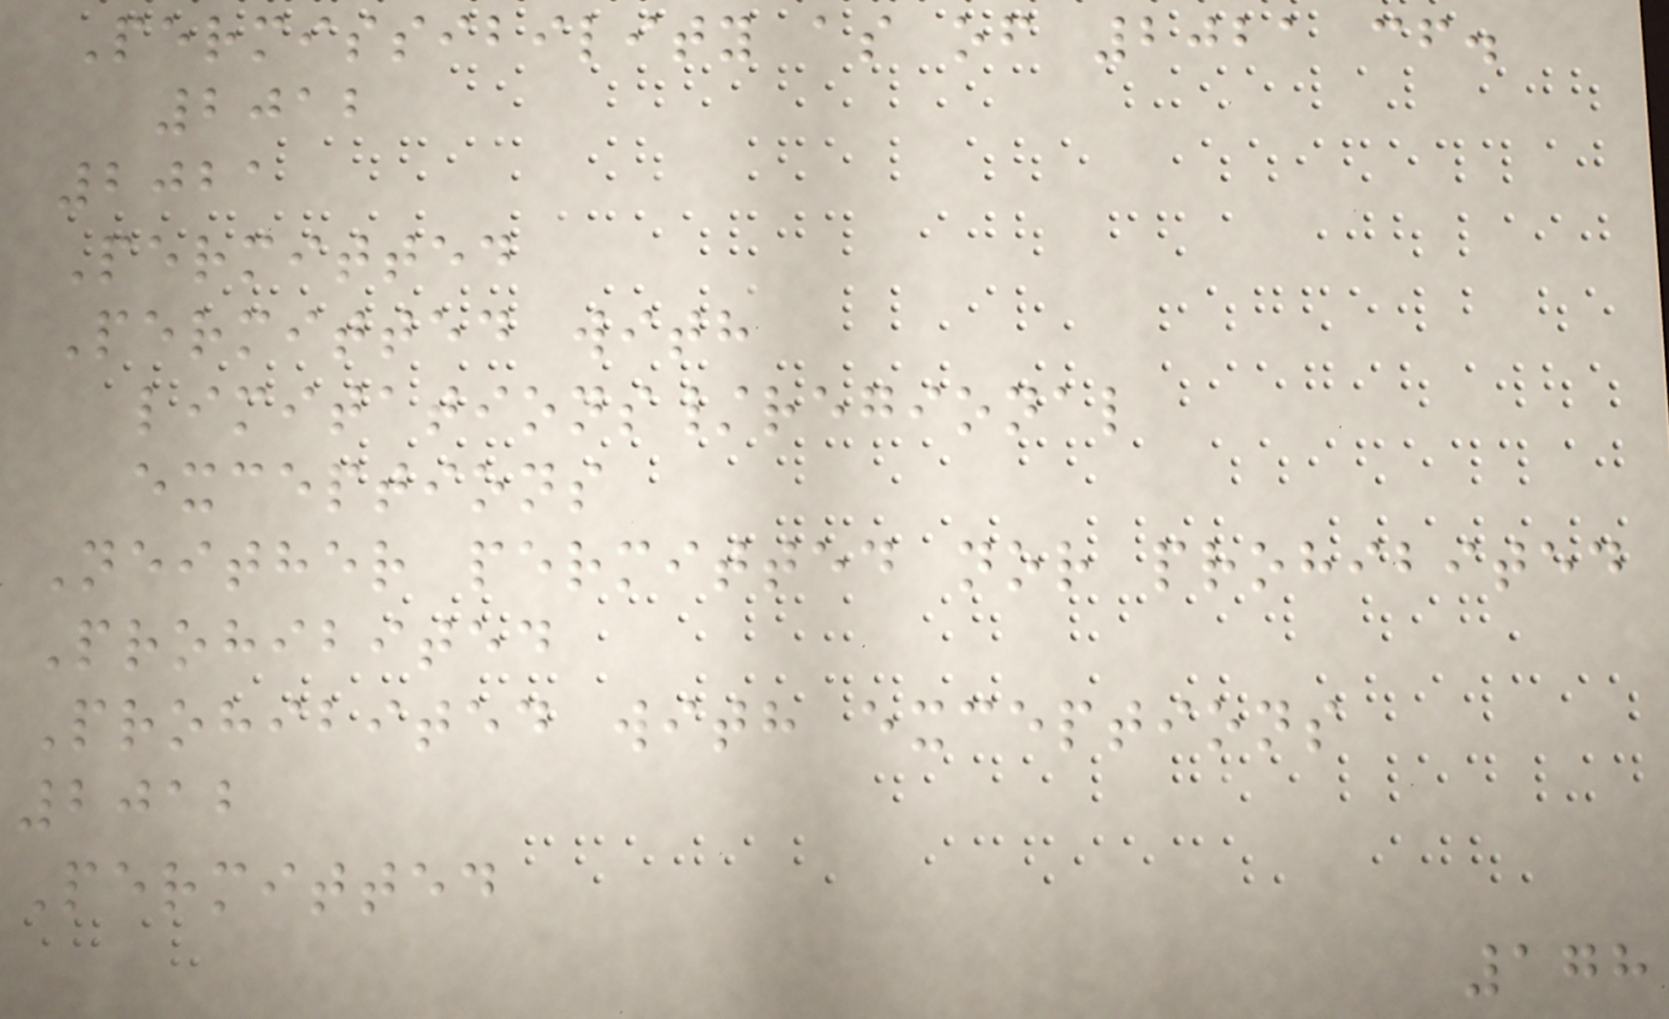Permissibility as of 2021 cf.
2012
2021
Permitted
Permitted with
limitations/regional
exceptions
Neither permitted nor prohibited
Prohibited
Prohibited with exceptions
2012
Permitted
178
